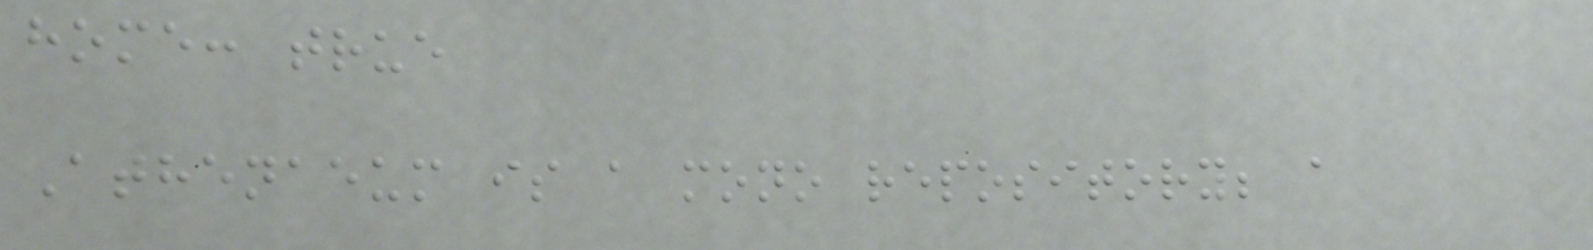home: true
Athenaeum is a mono repository; a
